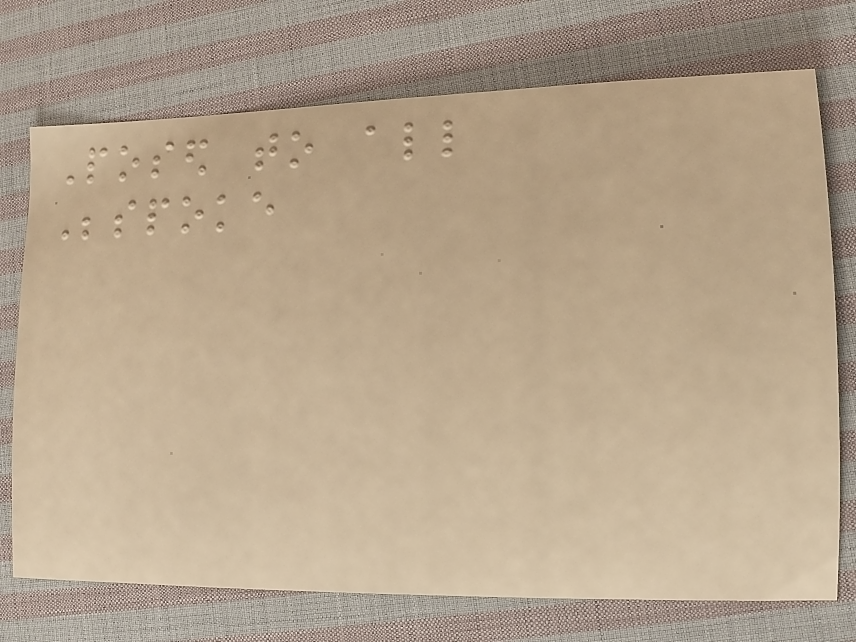Posed to all
Bespoke
